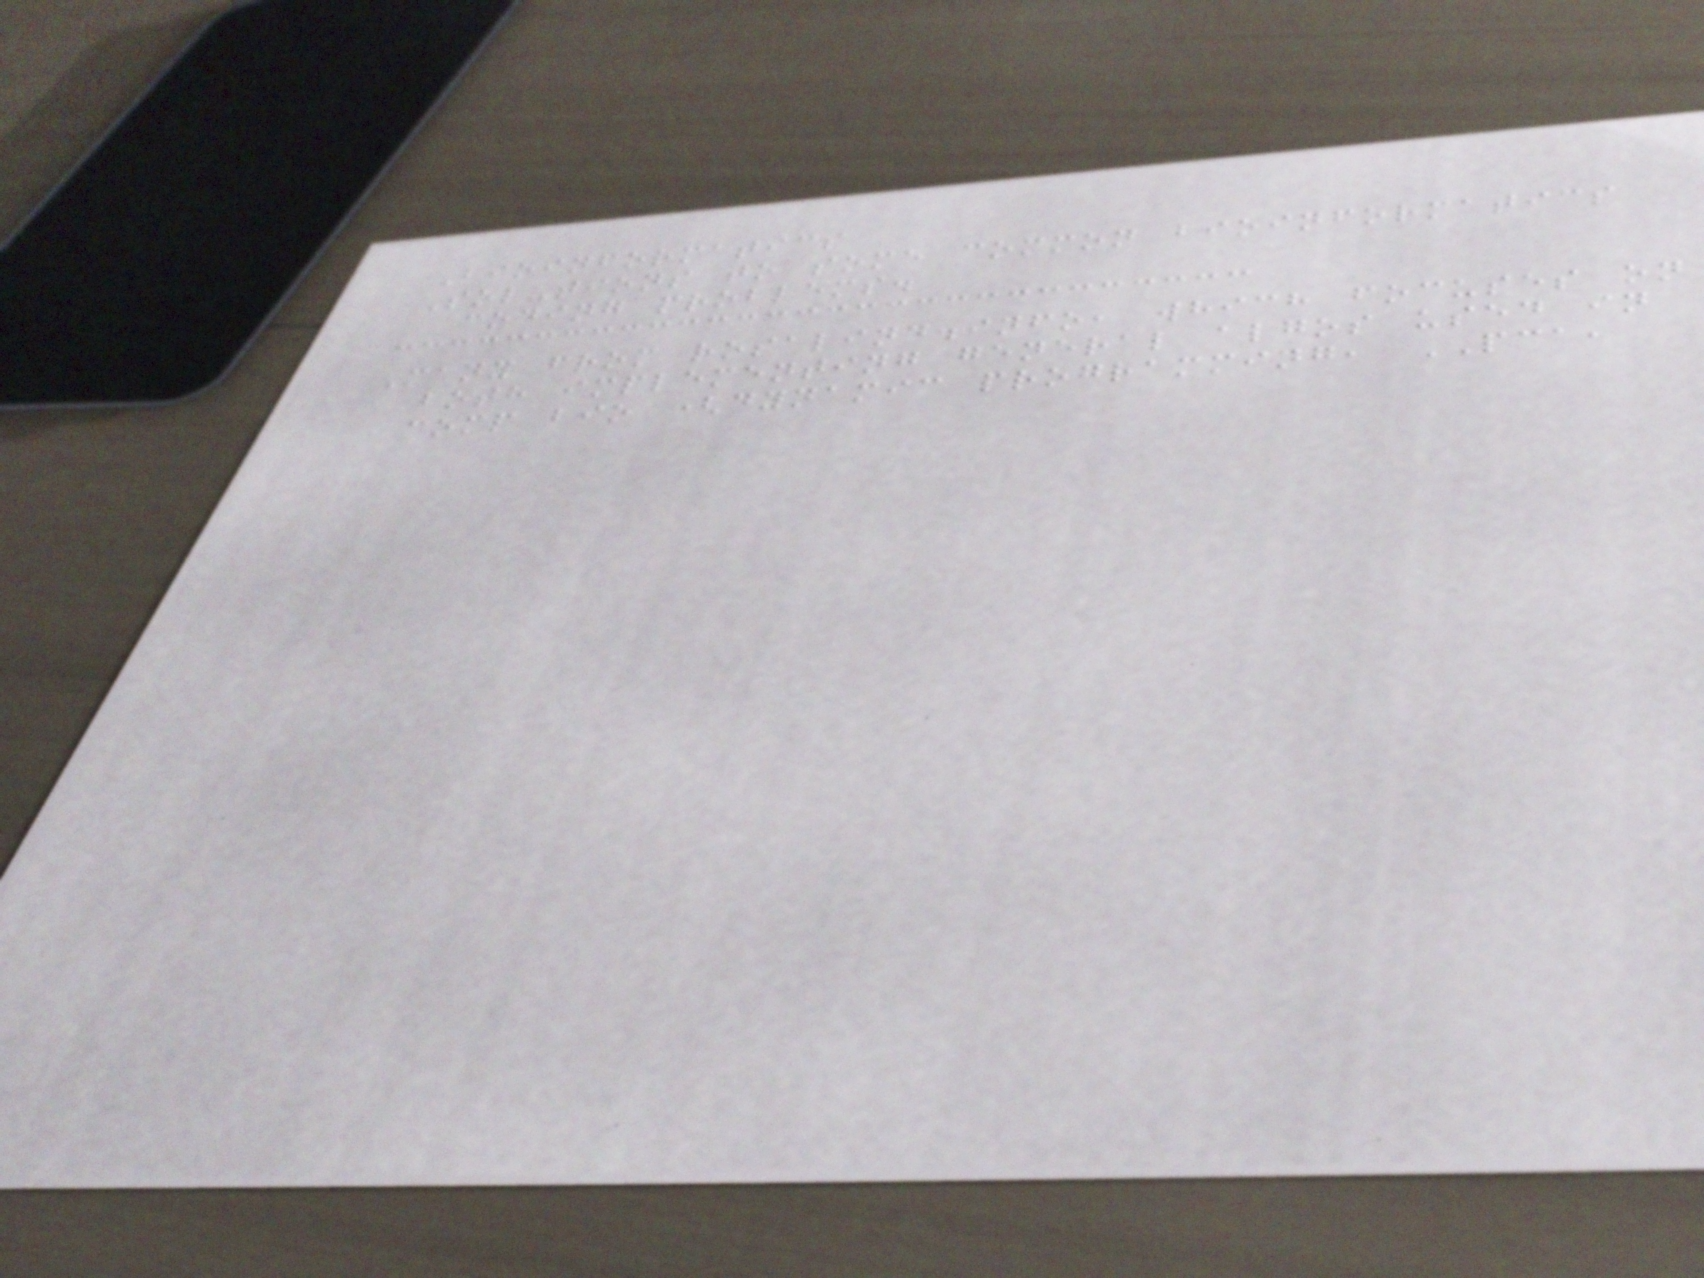Bioinformatics
Solutions to some common bioinformatics
coding problems.
Many from rosalind.info, which focuses on
both implementing general algos used in
comp bio (dynamic programming, PCA,
